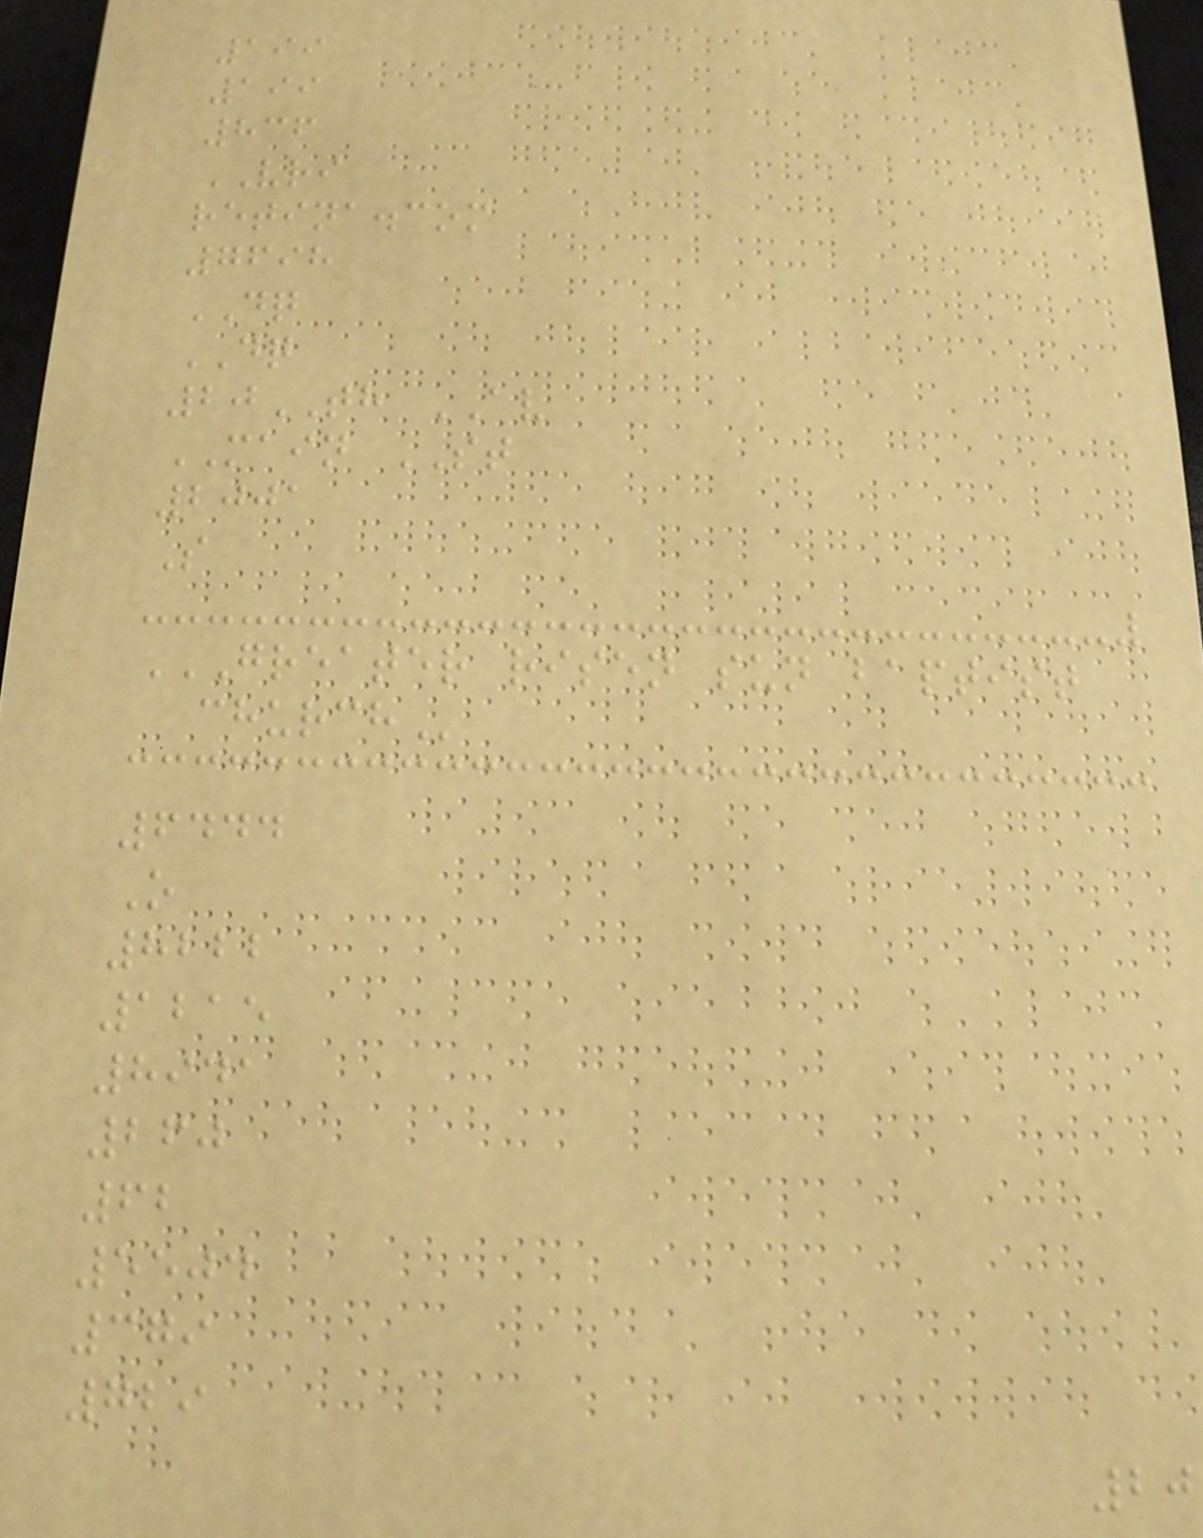199
199
836
VRI
retina.com
7698
DQ
DQ
20TH AV
MAIN ST
2001
S
GREATER RISEN SUN BAPTIST
CHURCH
6444
O
8222
1215
8941
260
62
5504
379
729
20
